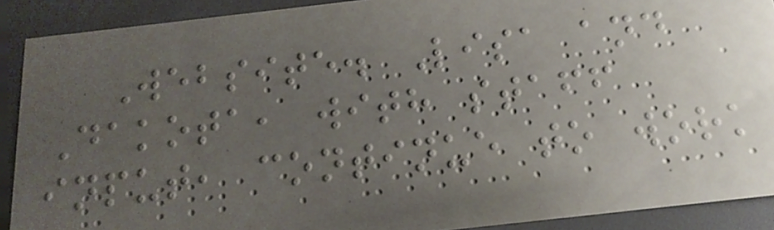Website. Lisa and
Dakota, with staff
input, continue to work
